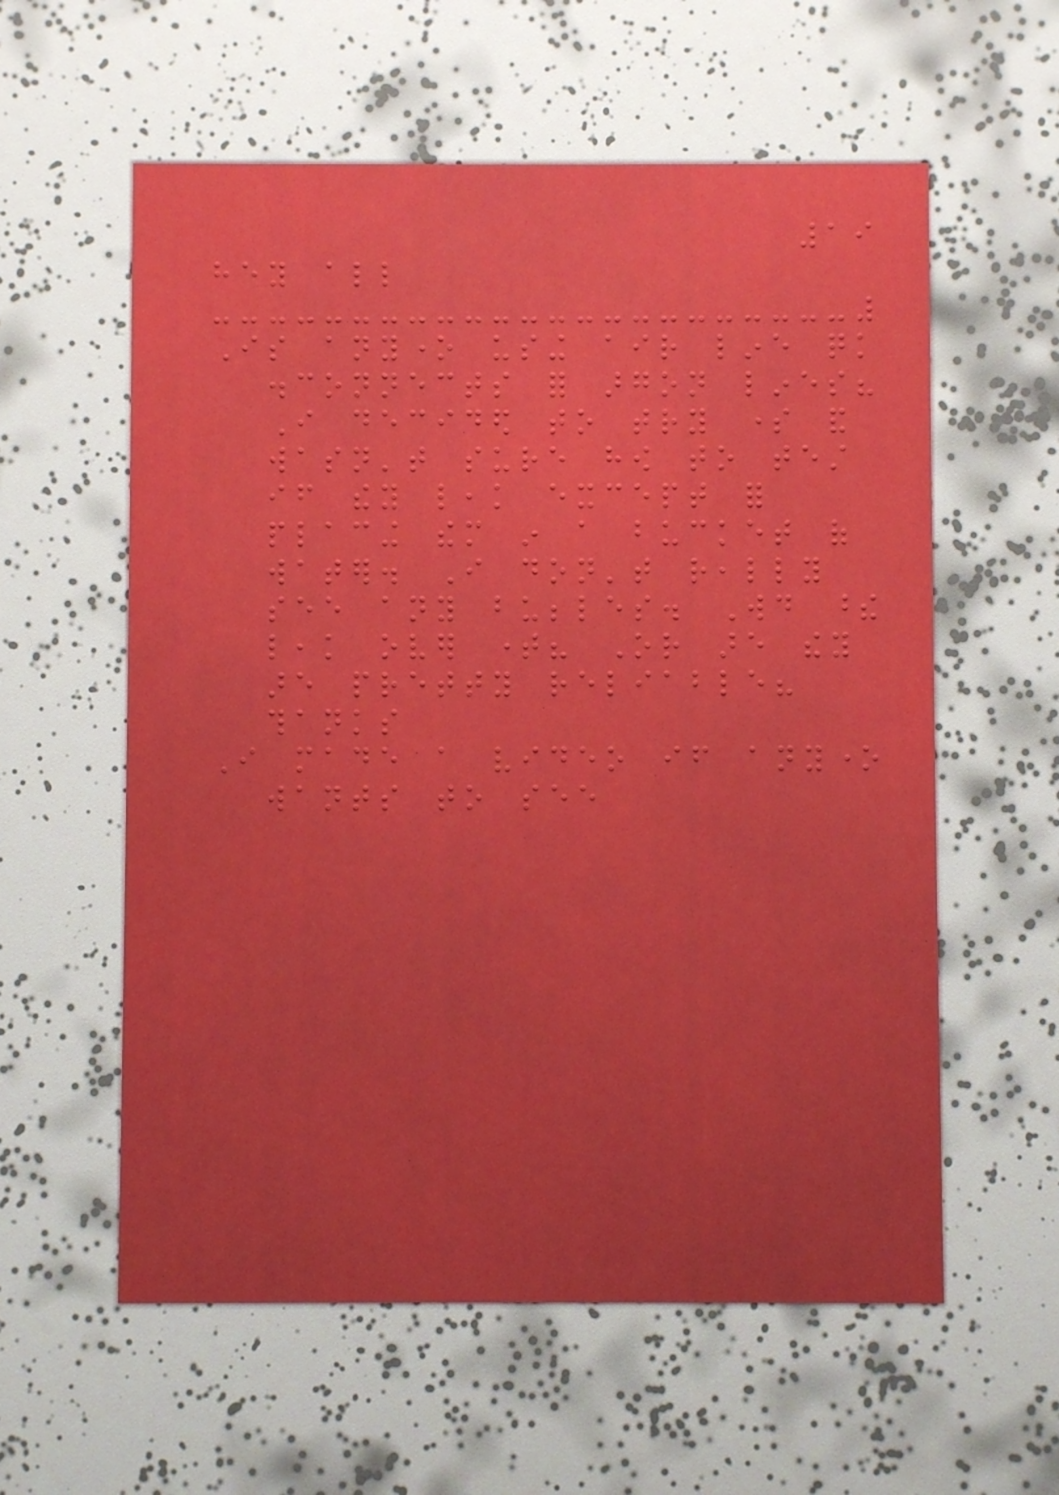19
hey all
Is anyone using air line quick
disconnects for argon lines?
I decided to try some and
wasn't sure how to test
if they leak except for
placing them in a bucket of
water. I don't really
see any bubbles. Would these
leak over time? Or are they
are pretty reliable?
thanks
I made a video if anyone
wants to see
